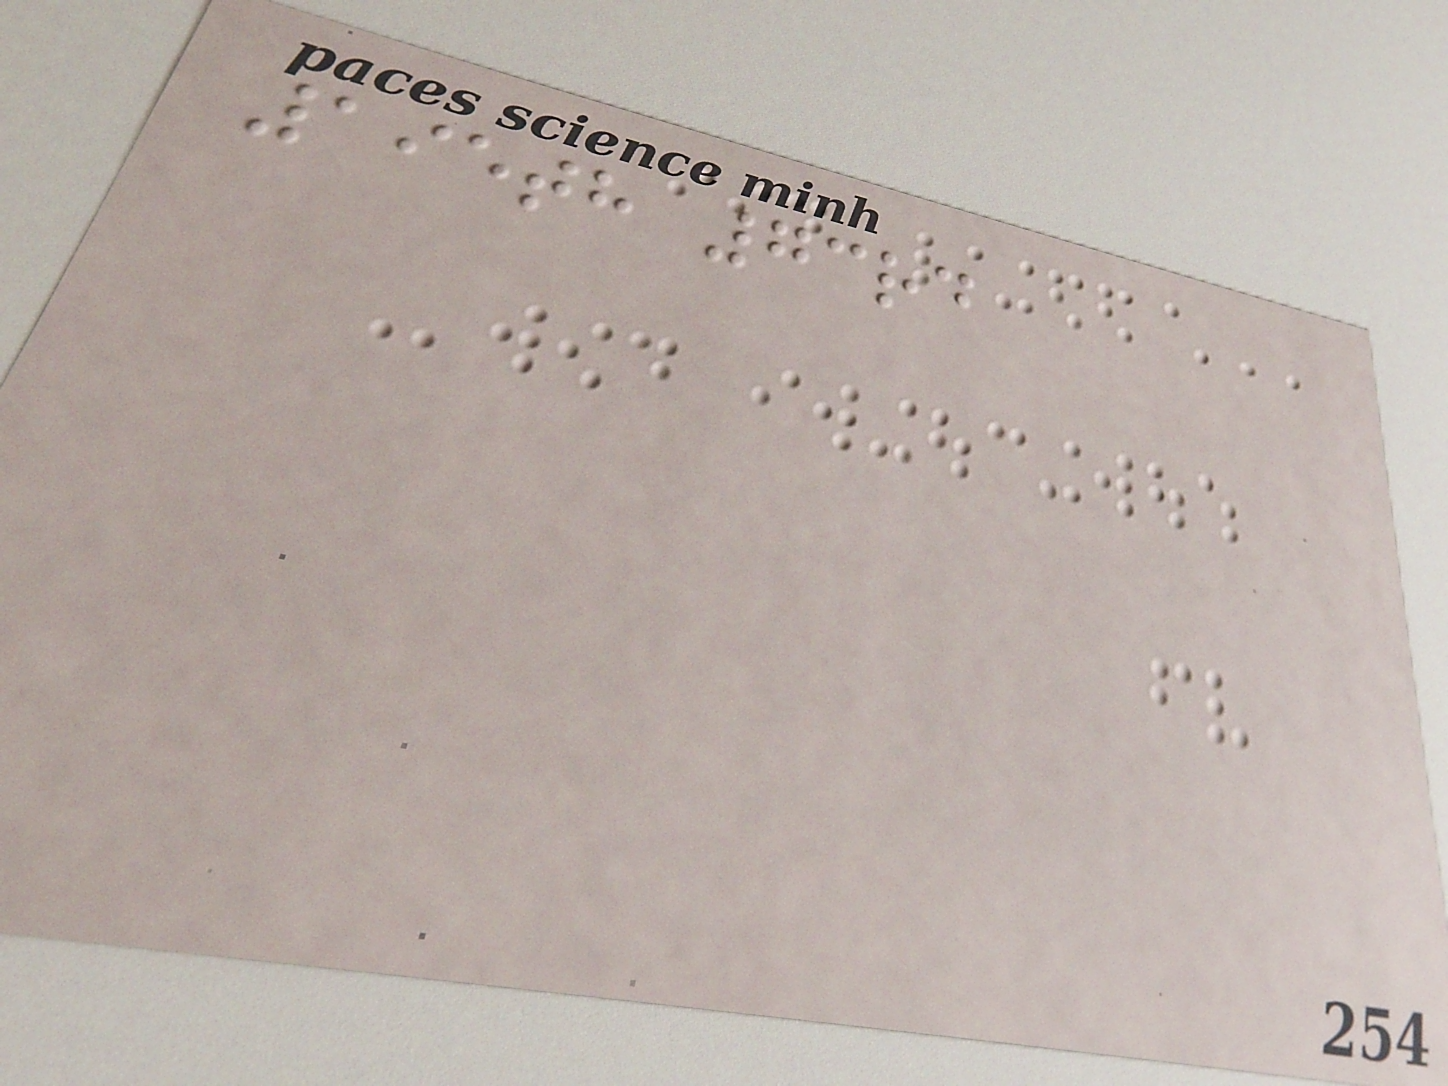195th 73rd
